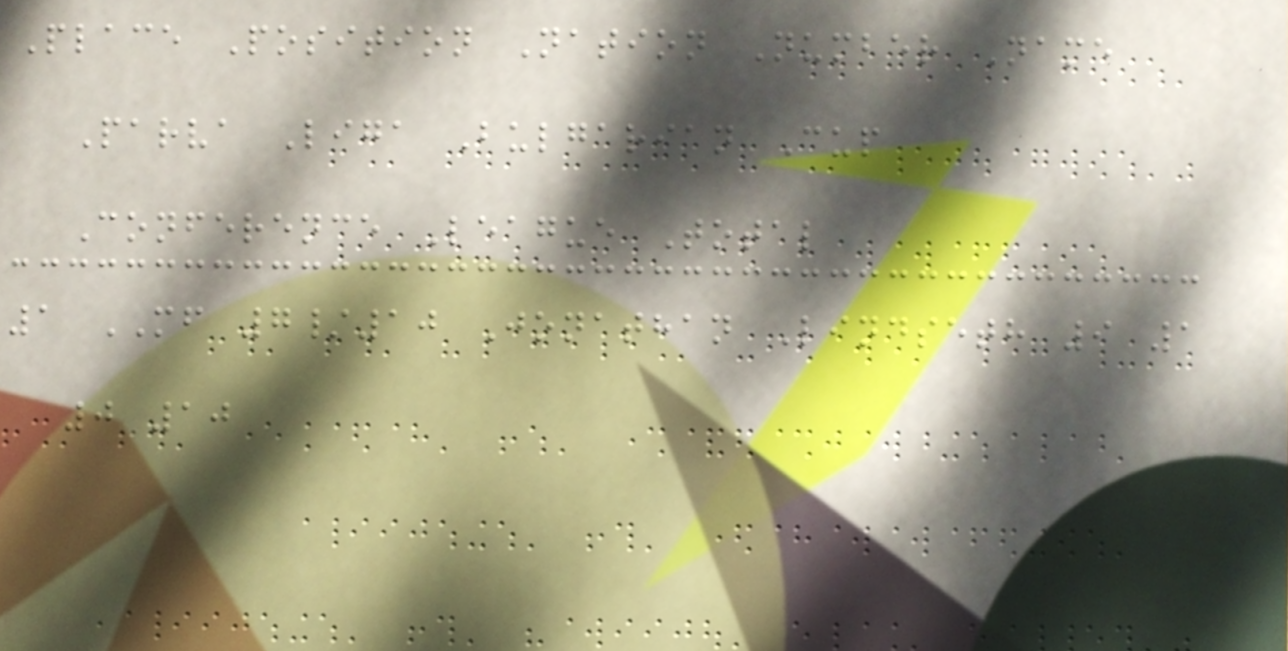Place Position Nation Number Name
Parva Liga Bulgarian Cup
Conference League Total
1 MF 7/10 Jonathan Lindseth 9 1
0 10
